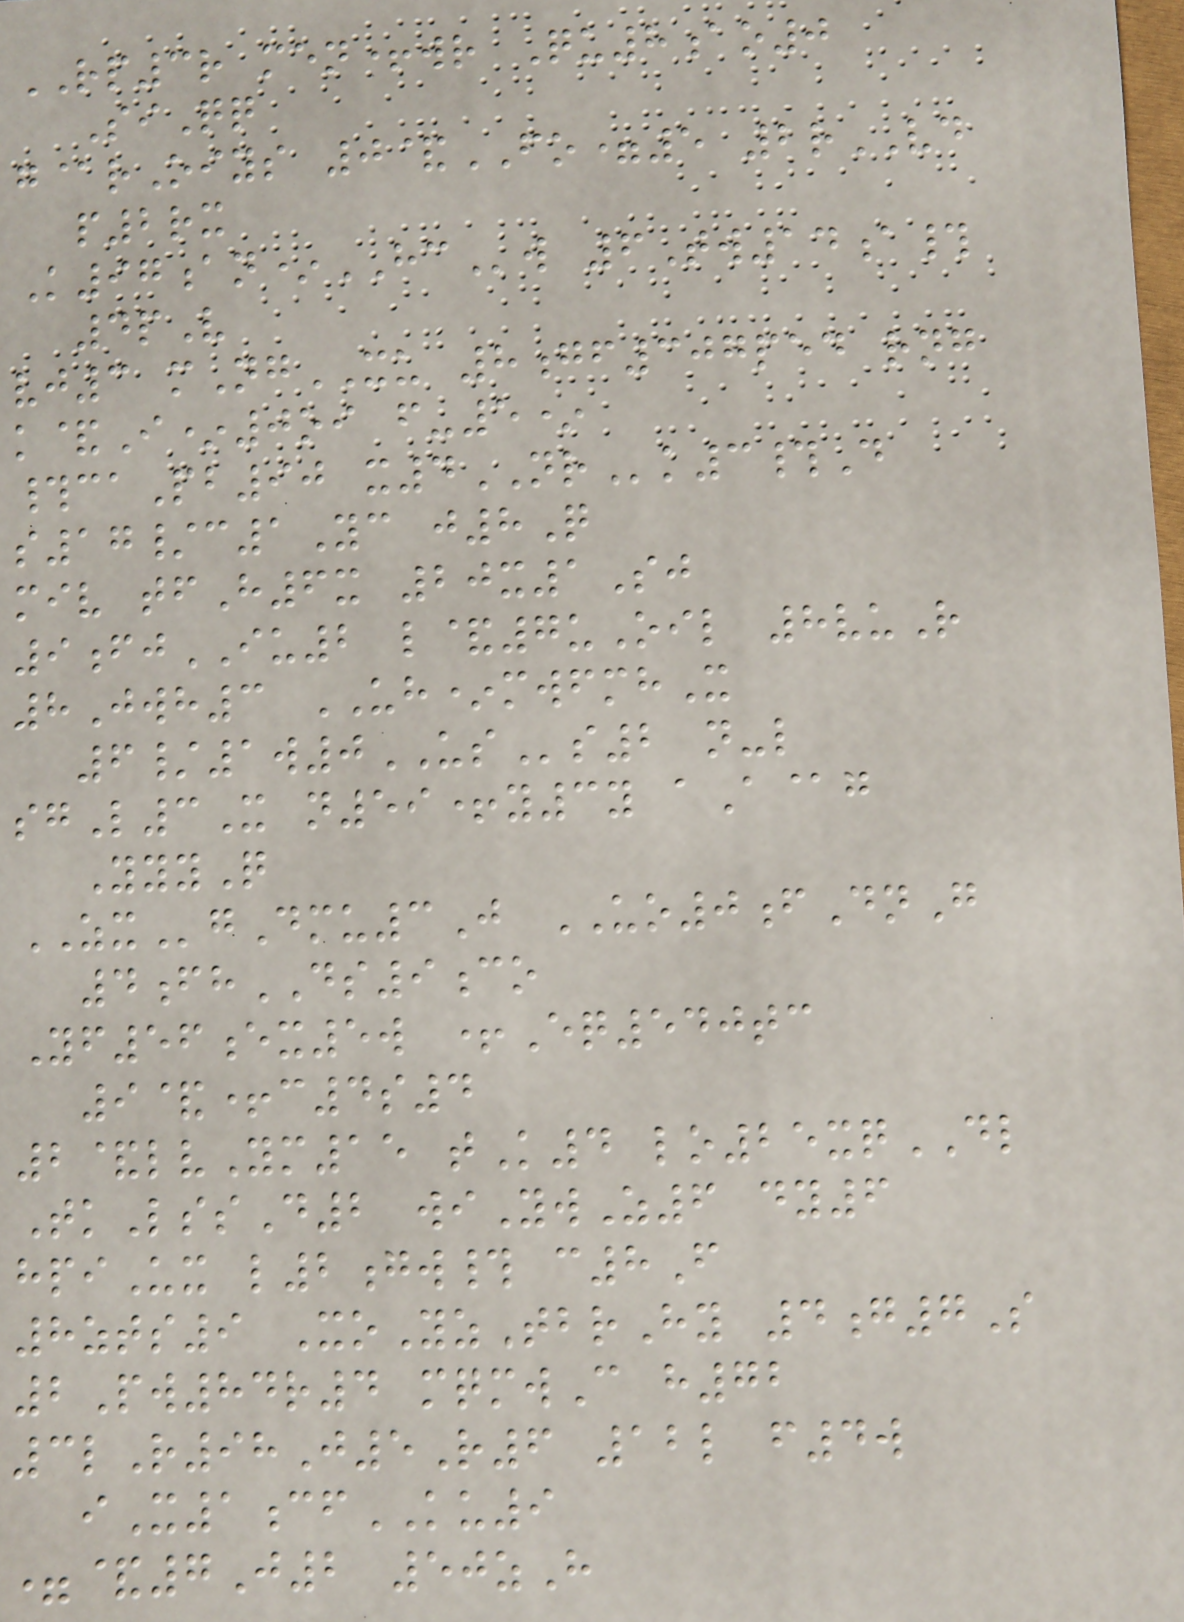RP3r men+wr Qu8ao0
SiQq
g@rOiys 0&FO=5 2rVD
p2rx
K97an*HCw 6Tw14a#
4pV
vj3 mNgXU 8gf307ped rng
k&I*0oi f-5*
#caPb90 x4NRk3#D
s17/c1Yc j8Q
miv tfH6x 20x1Sj
9fjIU2 l&7uOil 8vuR
8Jwh3 UH*mwfmhX
6/1w0USs2 n-l
sgL3X n59+y3y aA@g
YyyQ
ZXgDmu3J UO0fDnG
4fhDS9co
Yf56ex5w +Eq540tc
9&+c4s4
2&lvYm15 tK4 lo25xqDL
TkLssD2 wiYwZ6 dy6
hpiUx l2gw# c8F
8zts9 XoYzTbrHy 4g7S
2Pw84r4 mqmwC h72
3lR98J5R6 12l f4w
iX1cfKU9
=&7J2 50zH
